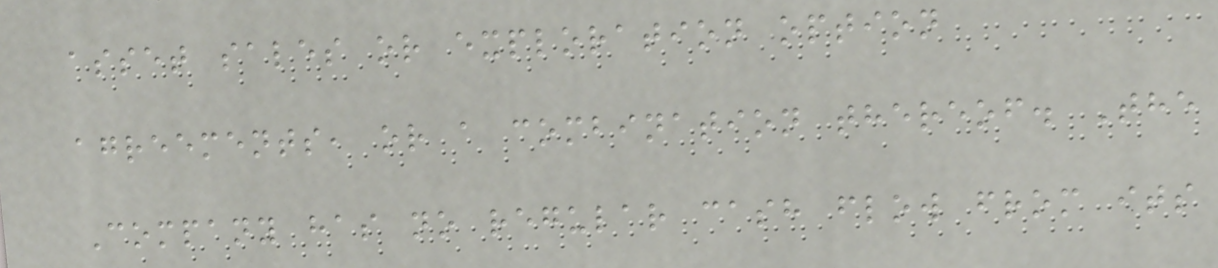asset sales or exploration option
agreements, or a combination thereof. The
Company has no regular cash flow from its
